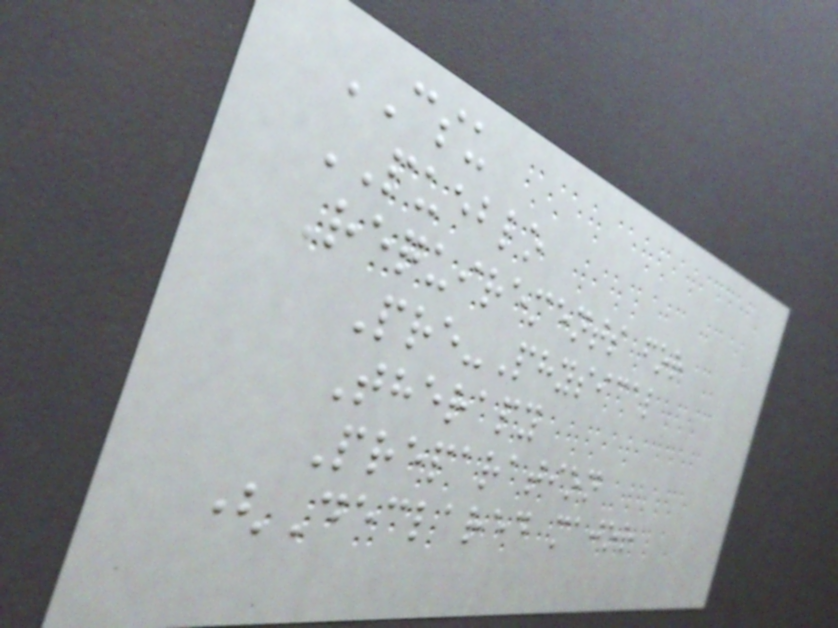CSU
PUEBLO
Requirements for
Pre-Physical
Therapy
Preparation
(Declared major
